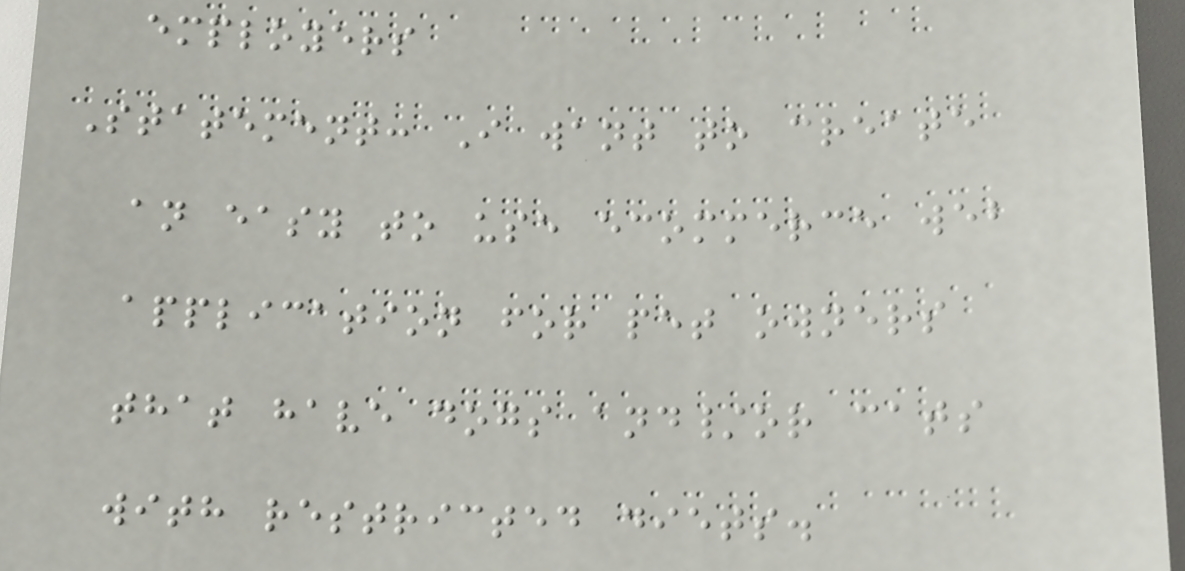employers
Statement: I want to create
an easy to use ecommerce web
application for pet owners
that have dogs and/or cats
with restricted diets.
